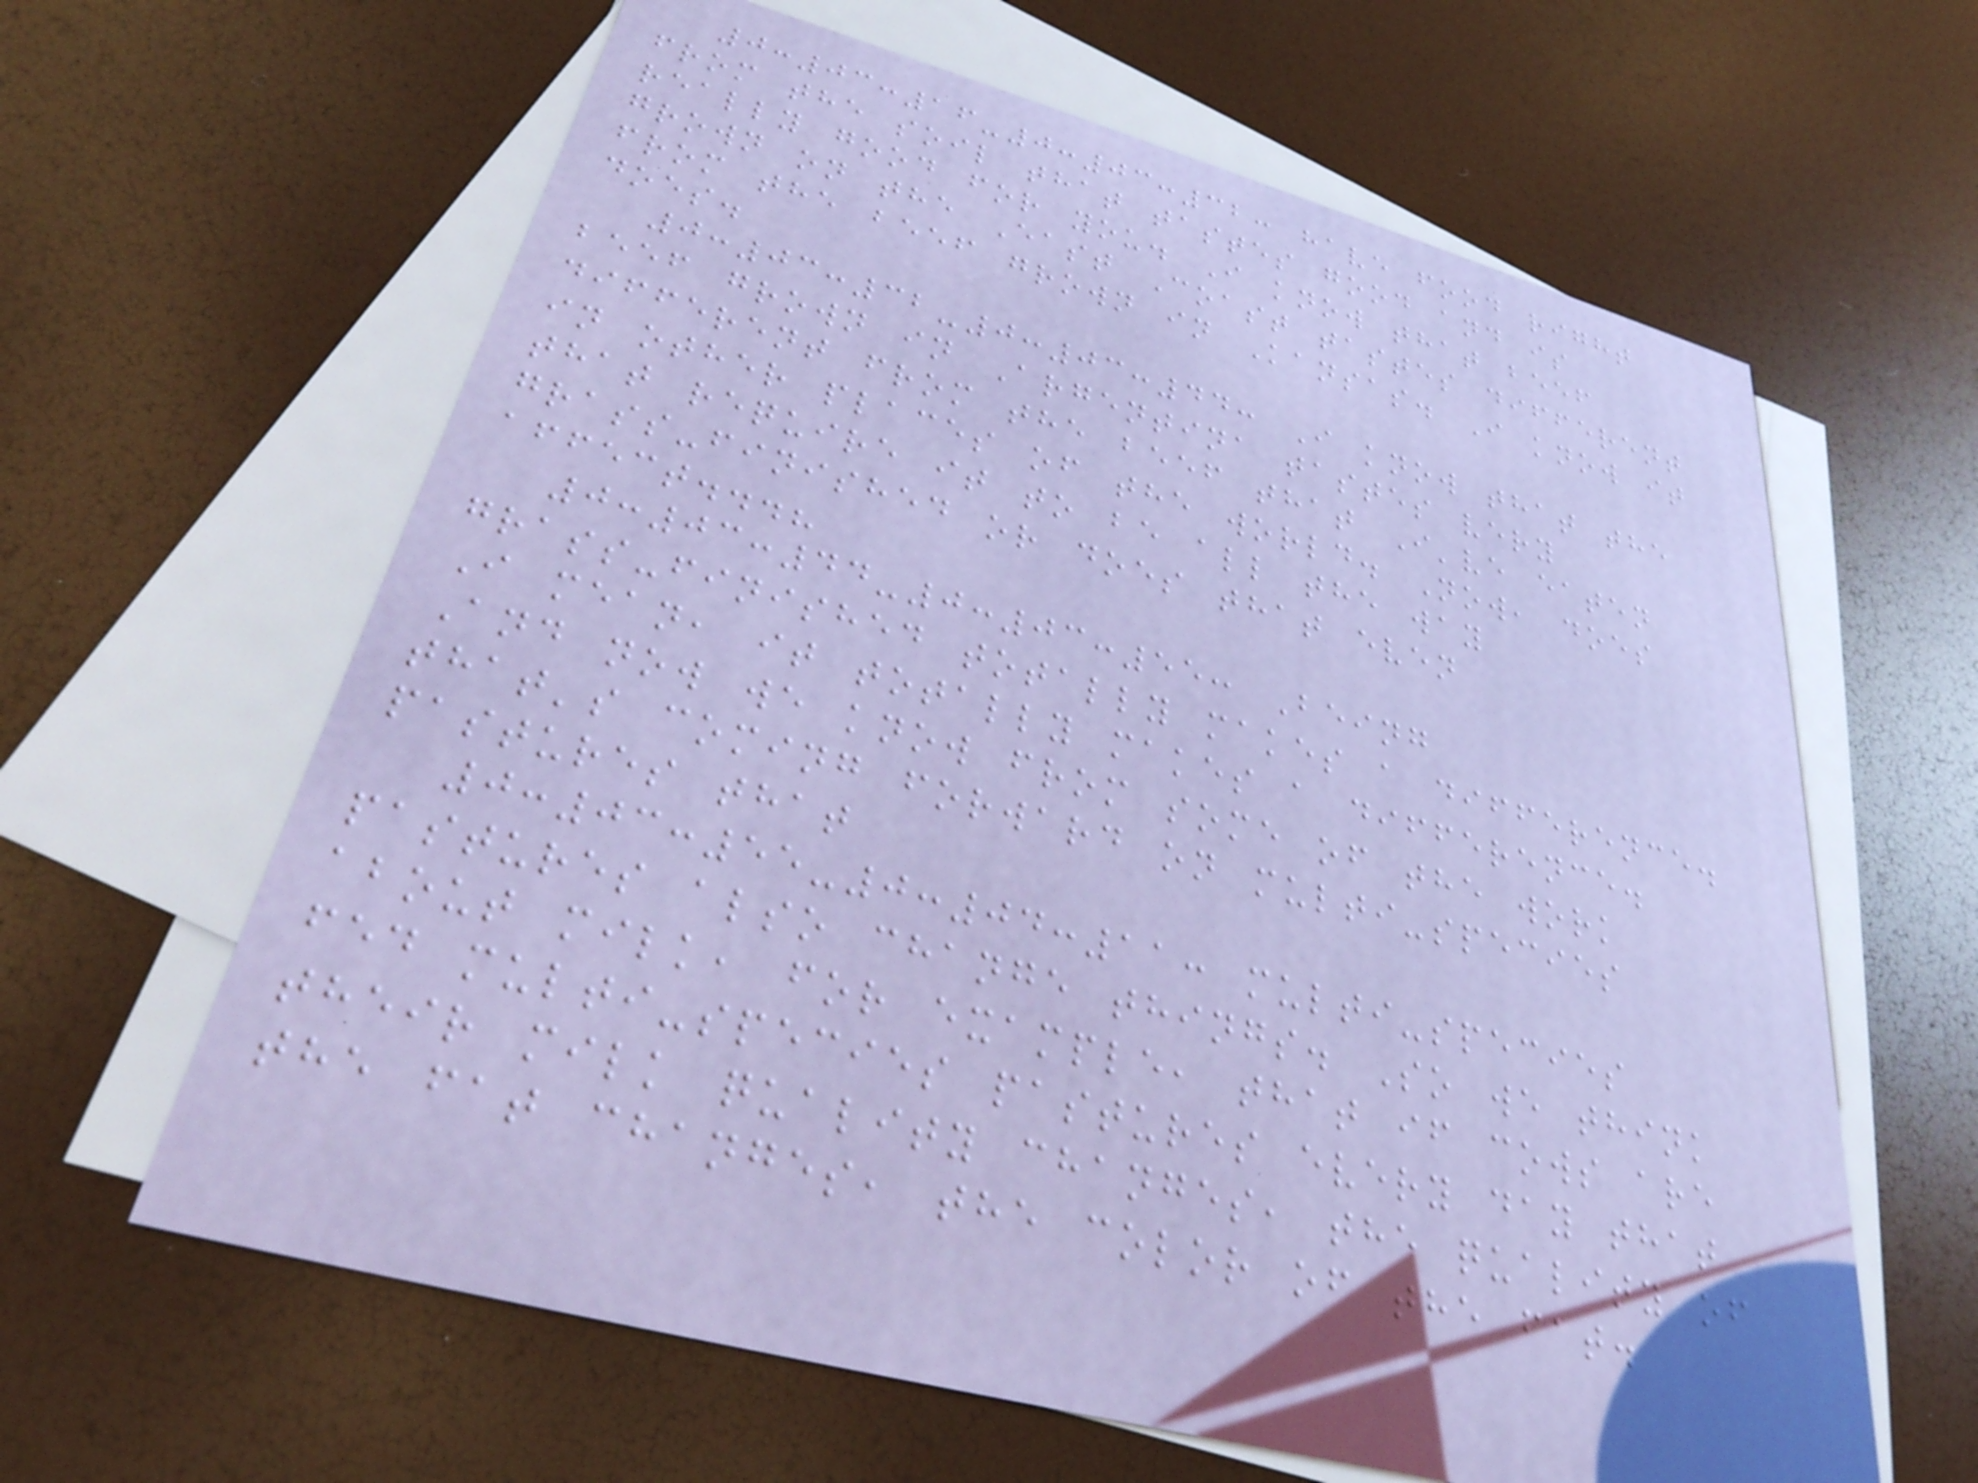0:03:16-0:03:32: have food right
from the soil that tastes good and is
really good for you. I know that beef
grown on the East Coast tastes different
from the beef grown in Kansas. I know it
does.
0:03:32-0:03:44: I know that the
beef grown in Argentina tastes very
different from the beef that I've eaten
in other places of the world. Now, does
that require it to be all the way
grass-finished or does that even
affect...?
0:03:44-0:03:55: Being
grass-finished totally makes a difference.
I mean, it totally makes a difference.
And now we know from some of the work
that's coming forward on multi-species
pastures that
0:03:55-0:04:11: multi-species
pastures also change things. So we think
about milk, for example, that if cows are
fed multi-species pastures every day that
their milk quality changes, the quality of
the fat changes, the color of the fat.
